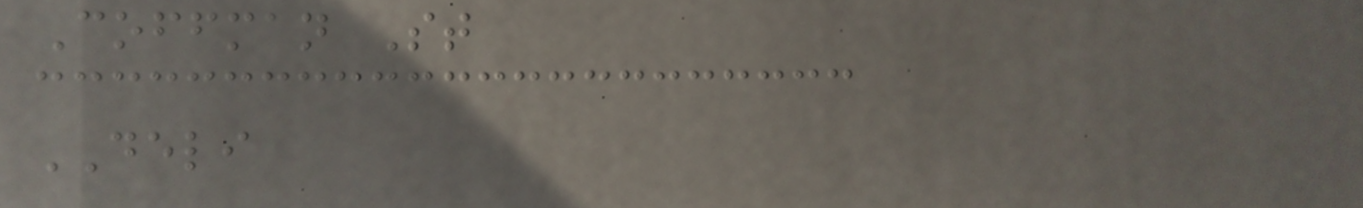Coffman St
DELI
